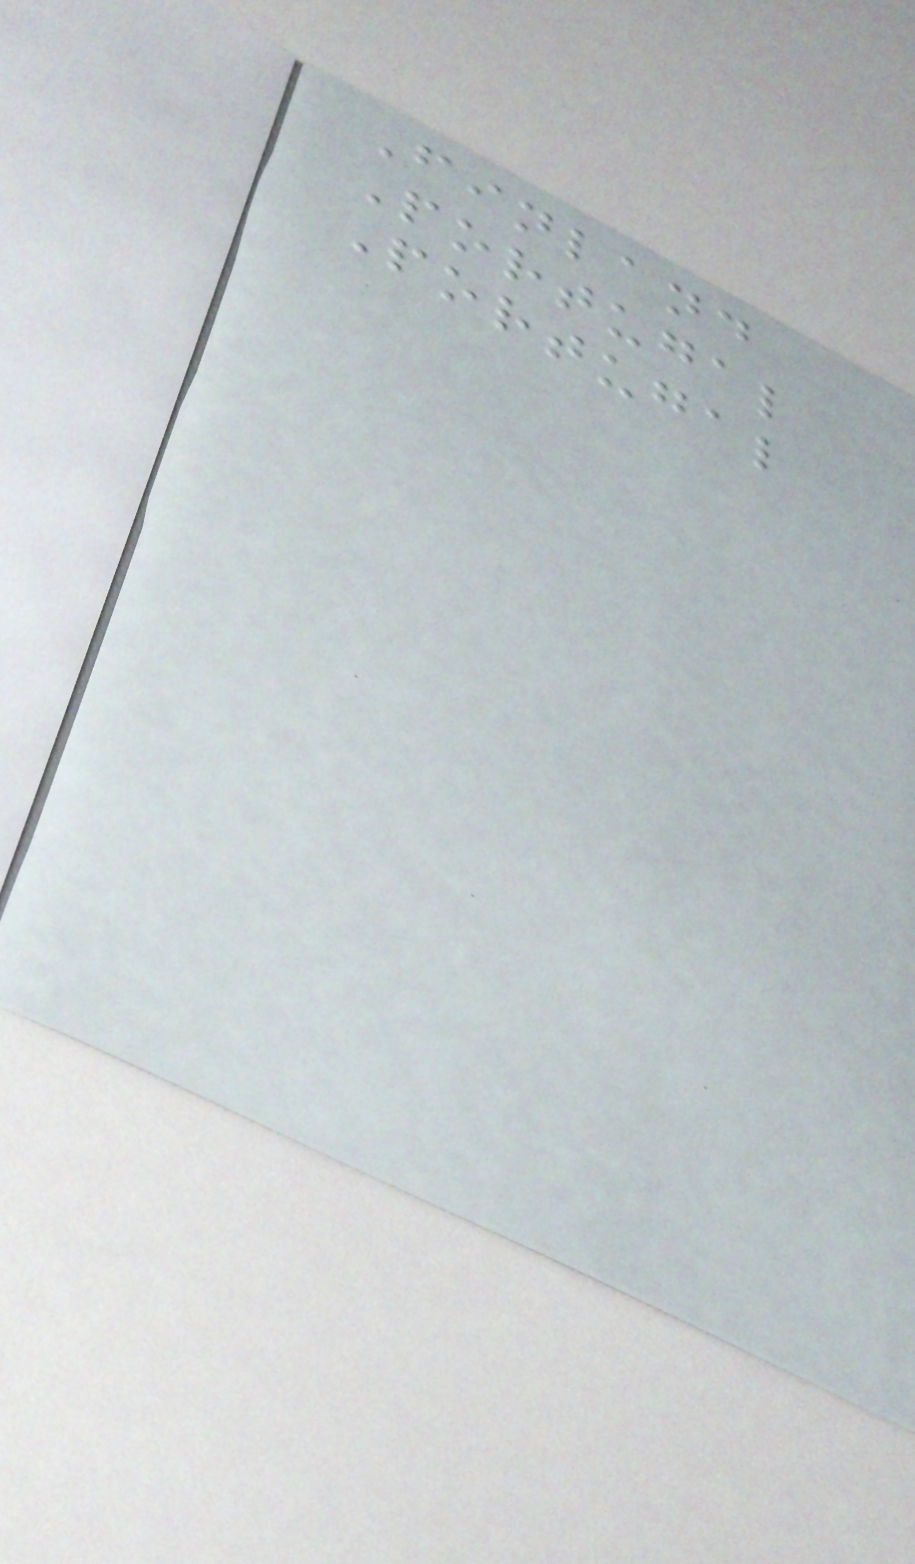Finland
Portugal
Portugal
